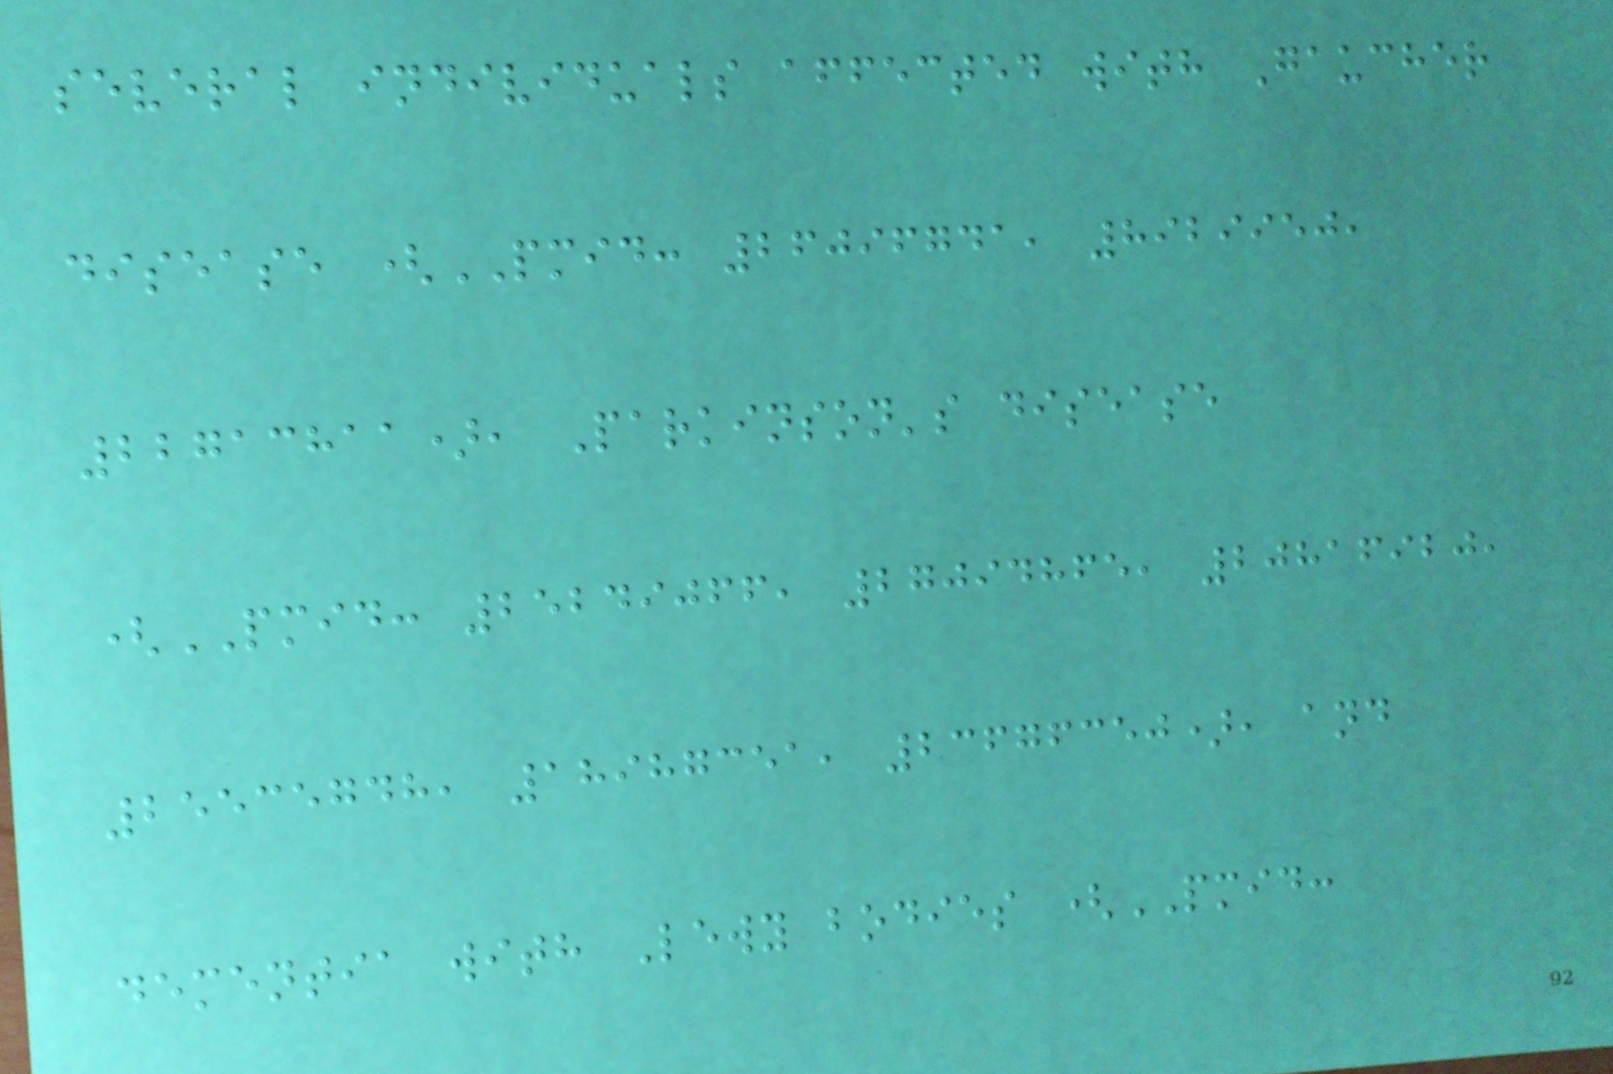several individuals affected with Gaucher
disease (PMID: 26096741, 8929950,
22713811), Parkinson's disease
(PMID: 25249066, 27094865, 20816920,
25535748, 18987351, 23676350), and
dementia with Lewy bodies (PMID:
